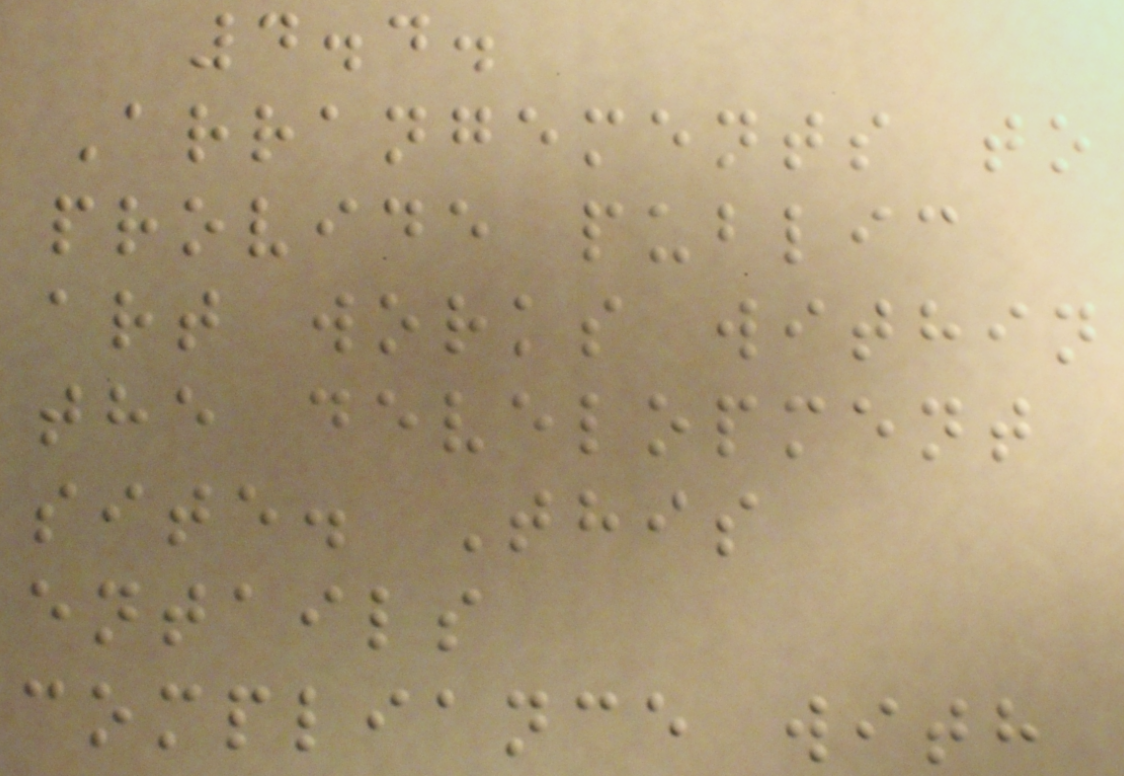4.4.
Arrangements to
provide public
art works within
the development
site. This
entails
compliance with
